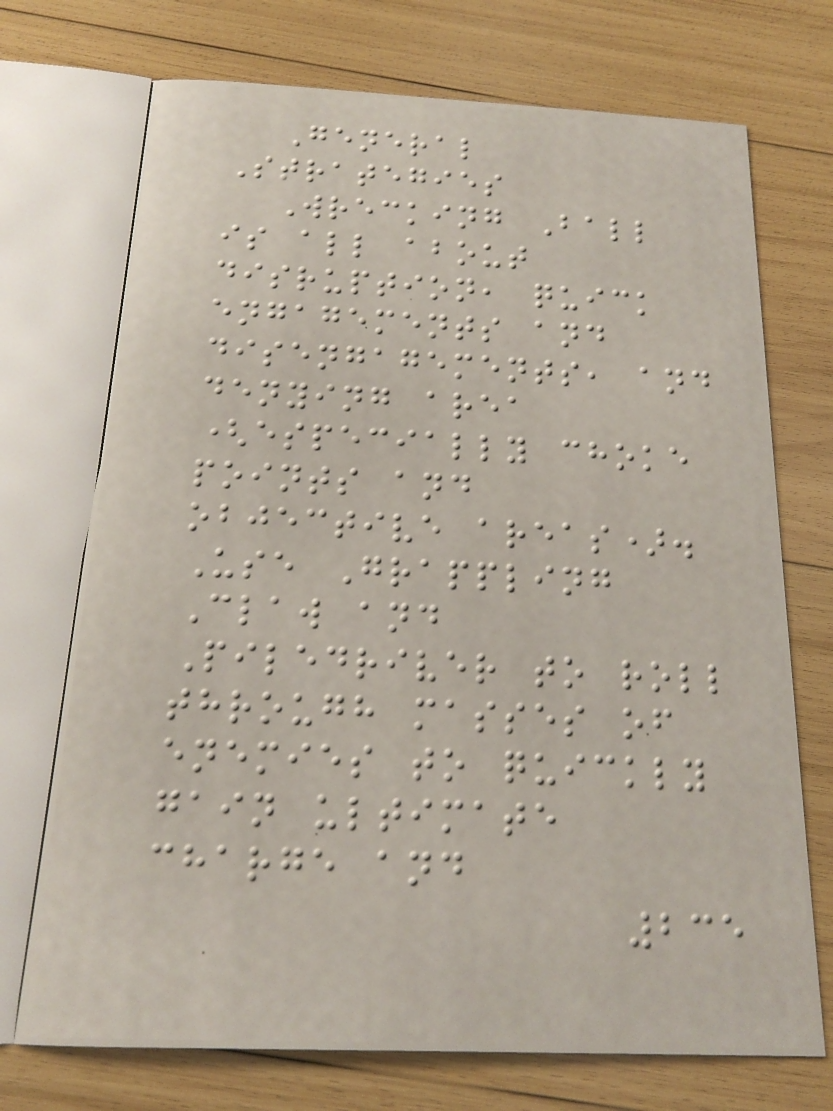General
Strategies
Wrecking Ball
is all about
disruption, quick
engagements and
disengagements, and
denying area
(especially choke
points and
objective areas).
Use Grappling
Claw and
Piledriver to roll
through masses of
enemies to quickly
gain ultimate
charge and
235
